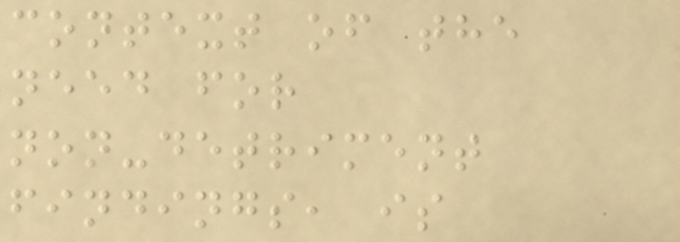context of the
need for
non-detriment
findings, is
